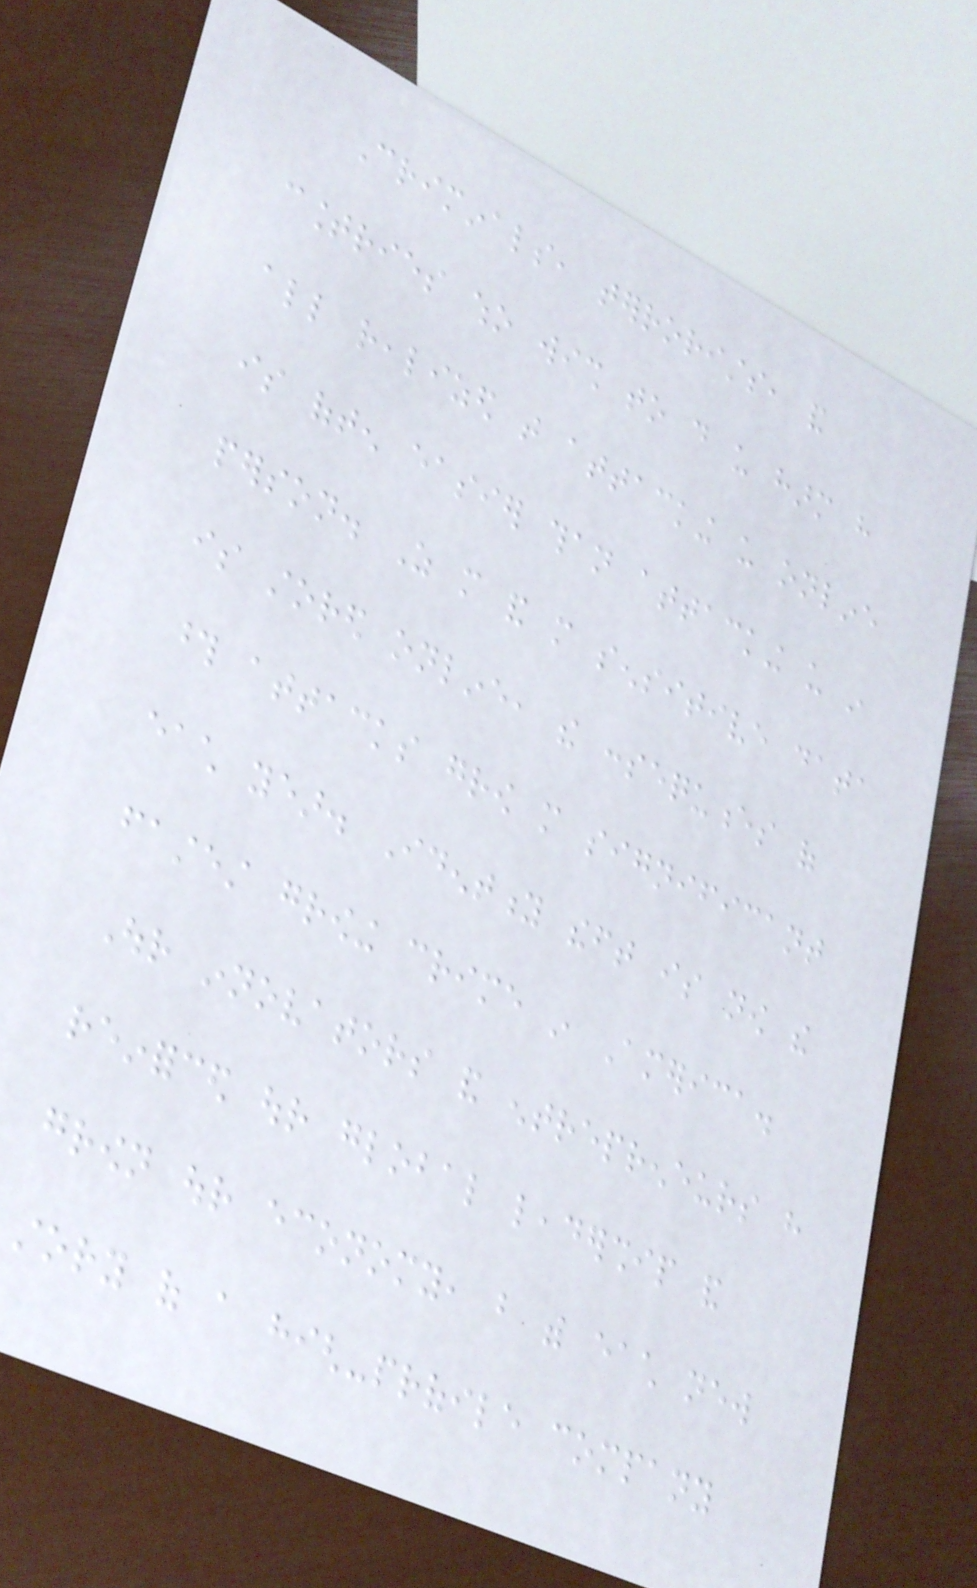Criminals, terrorists, and
countries who wish to do us harm have
all realized that attacking us online
is often easier than attacking us in
person. As more and more sensitive data
is stored online, the consequences of
those attacks grow more significant
each year. Identity theft is now the
fastest growing crime in America.
Our innovators and entrepreneurs have
reinforced our global leadership and
grown our economy, but with each new
story of a high-profile company
